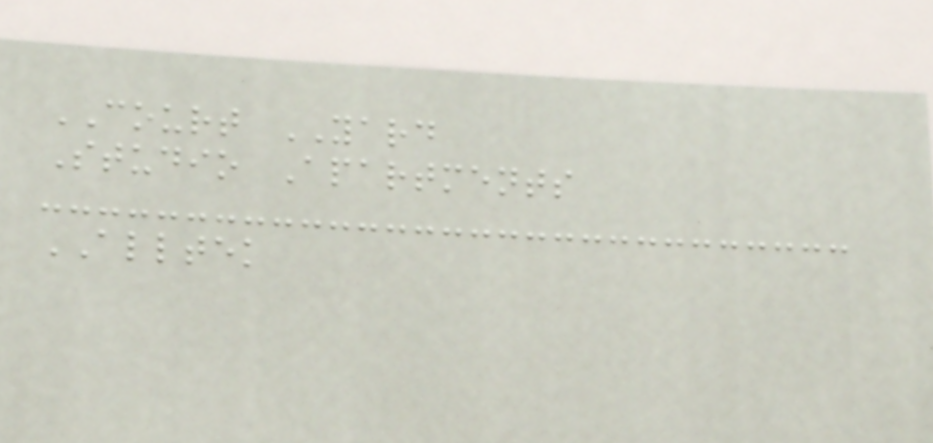COURT YARD
Studio Apartments
ALLTEK
